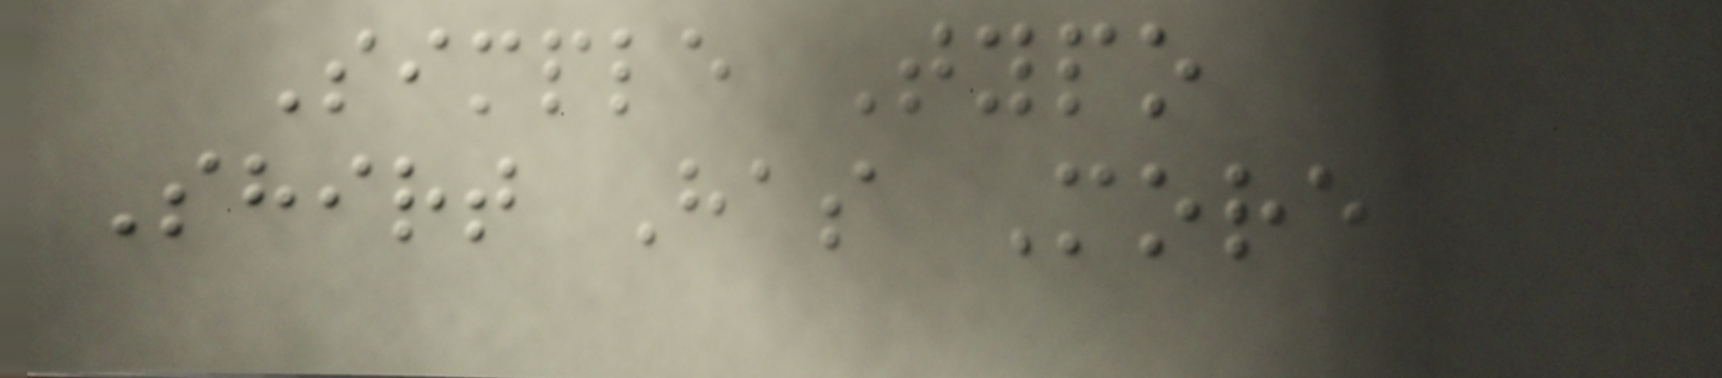Simple Typo
Shirt Has More
